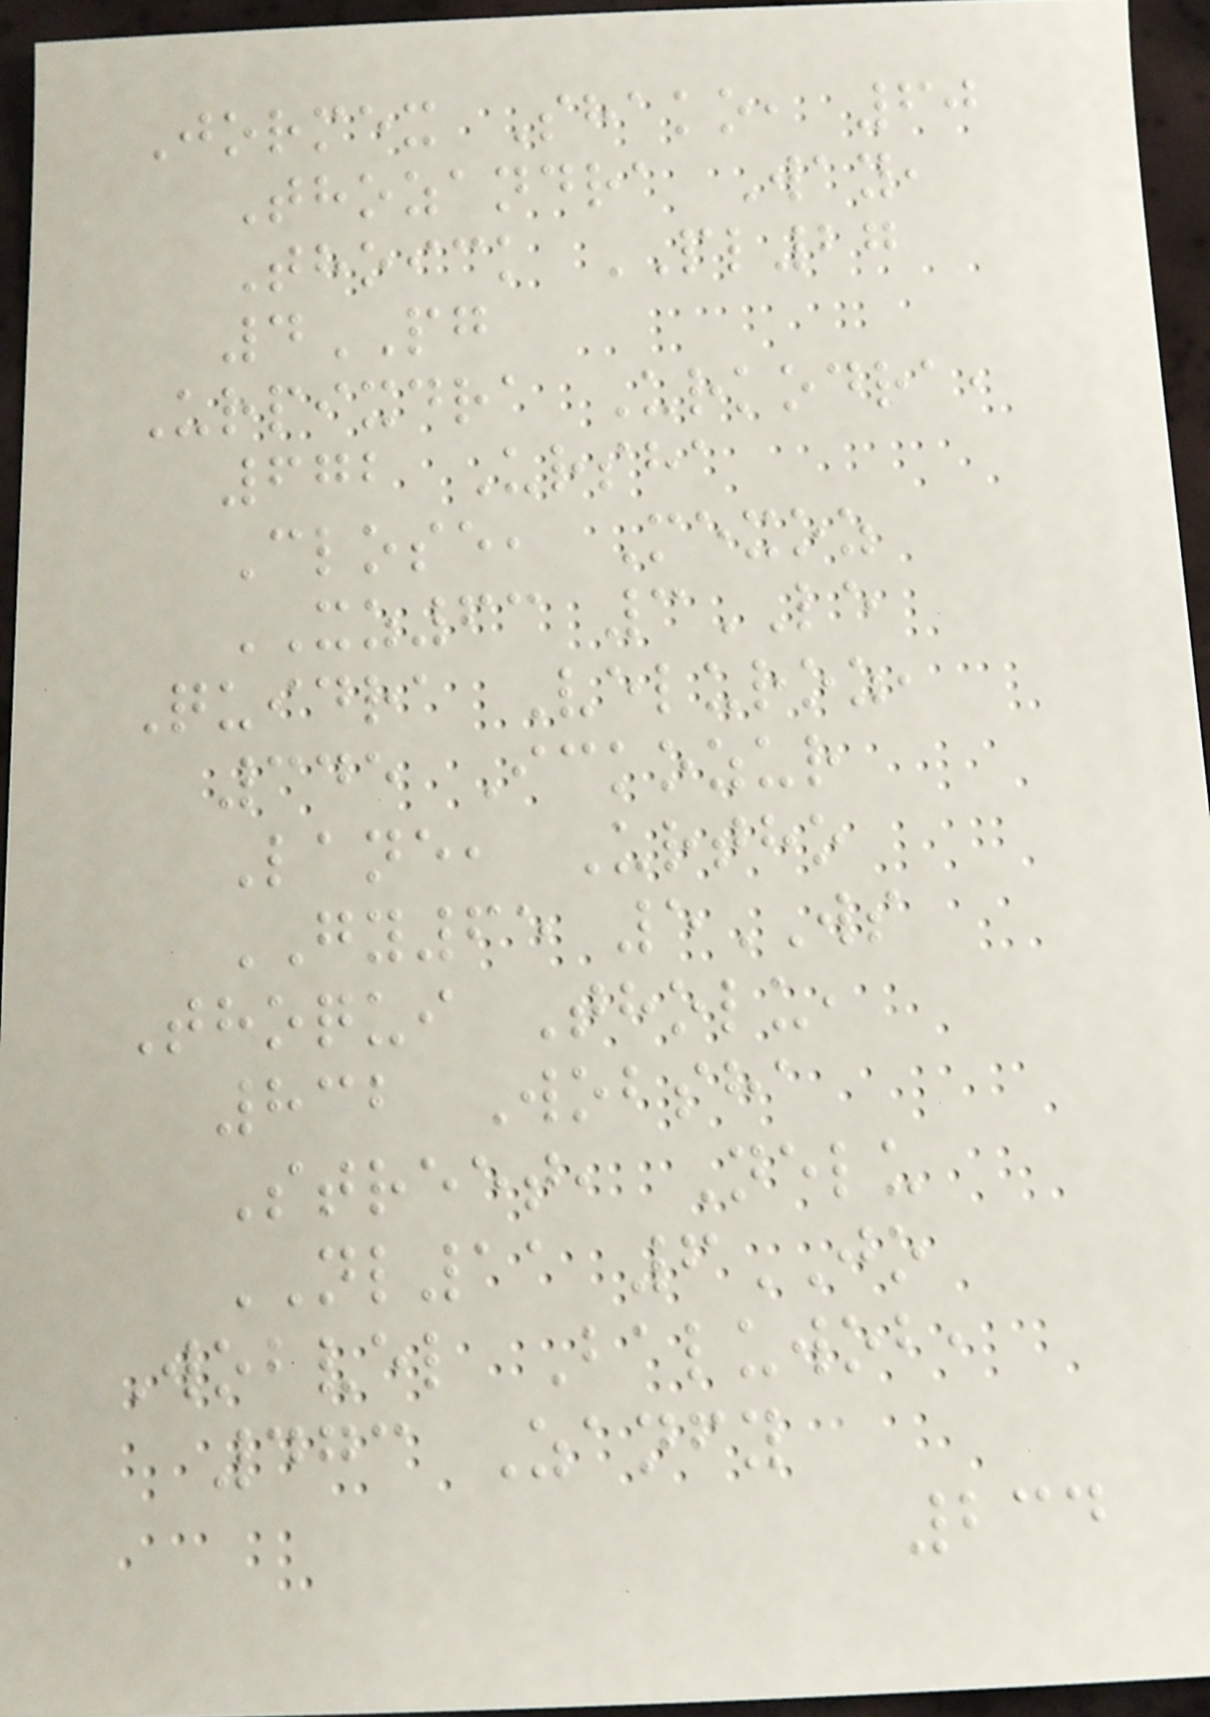Jormex Shako, 60
Thozandra Way,
Thoick PL27
4PG
Urpixdra Urkodra,
672 Ursha
Close, Mexoz
XZ63 3LE
Quidra Veluroz,
345 Ickozur
Lane, Urtho
GY65 5WS
Thoqui Tholu,
832 Wobsha
Street, Nelu
NL11 6JO
Wobvel Baluwob,
473 Zanfy
234
